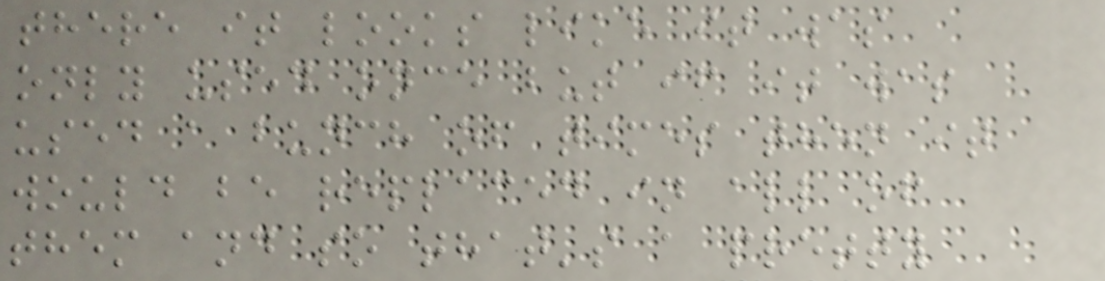there it looks like it was
only used once but if it was
used a bunch of times then it
would be replaced in all of
them and so that's a pretty
